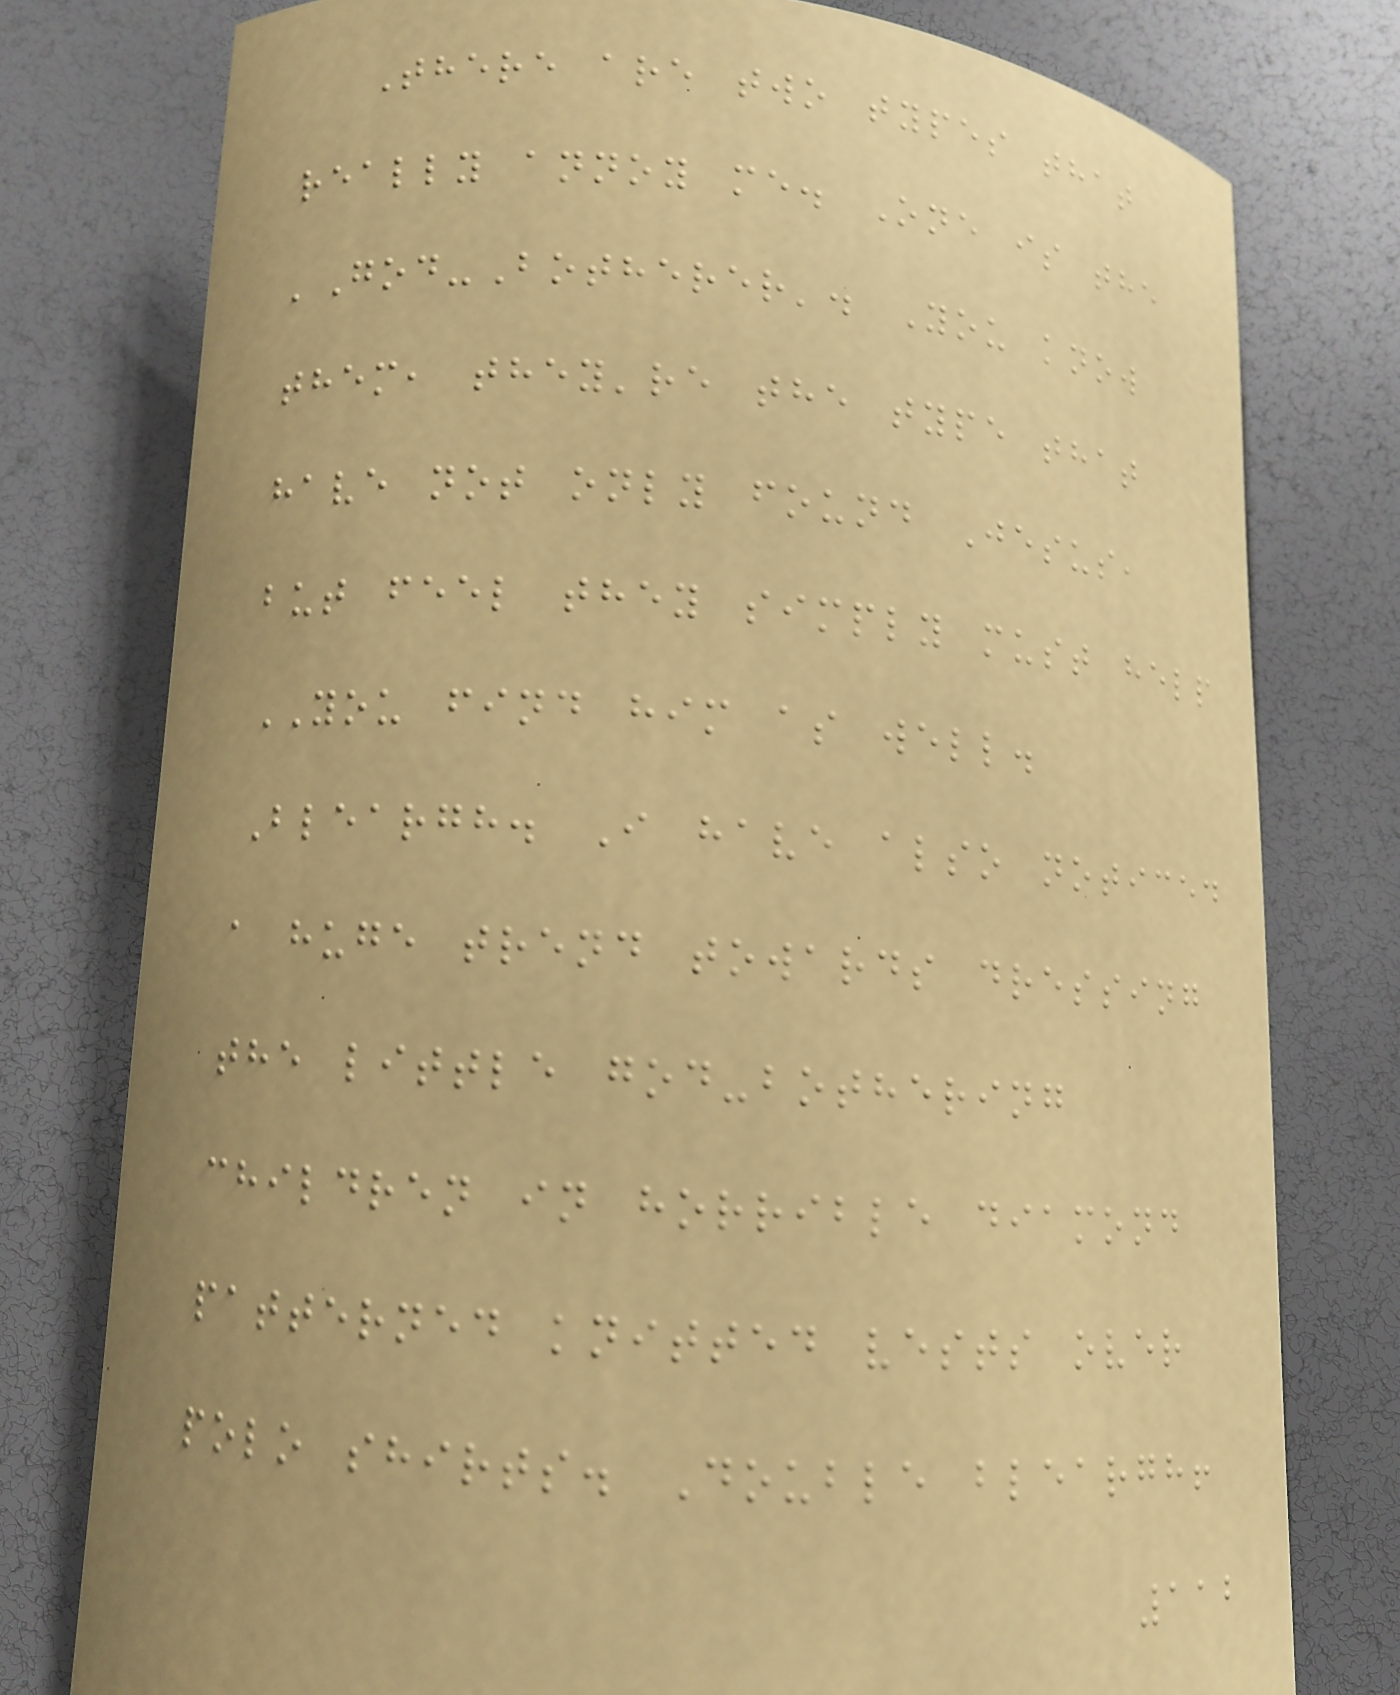There are two types that
really annoy me. One is the
'God-Botherer'. You know
them, they're the type that
have not only found Jesus,
but feel they simply must help
YOU find him as well.
Bleargh. I have also noticed
a huge trend towards dressing
the little god-bothering
children in horrible diamond
patterned knitted vests over
polo shirts. Double bleargh!
112
